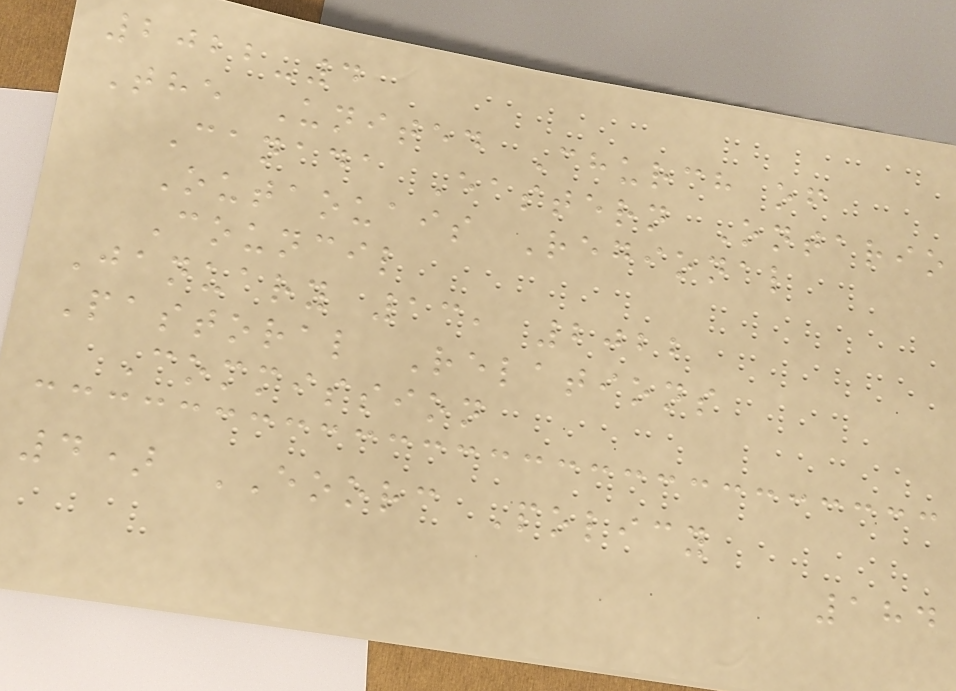2022-4
The United Church of
Canada Eastern Ontario
Outaouais Regional
Council
January 13, 2022
Pastoral Relations
Commission
4) EOORC Policy
184
